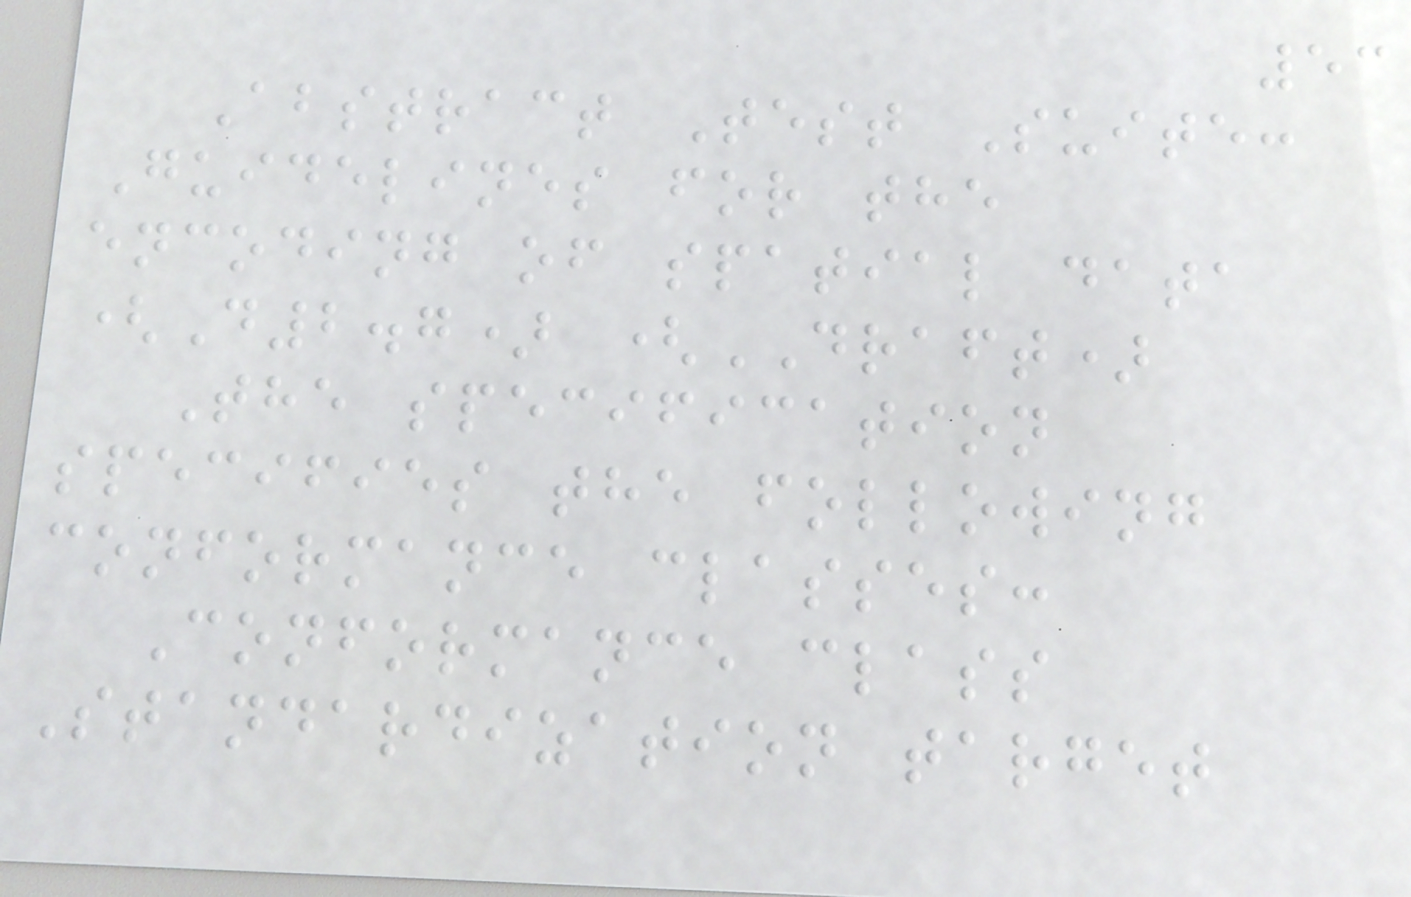53
Abstract Test Suite:
Guidelines for the
encoding of spatial data
(D2.7) (DRAFT)
The specification
specifies the following
conformance classes:
Conformance class
Standardization target
